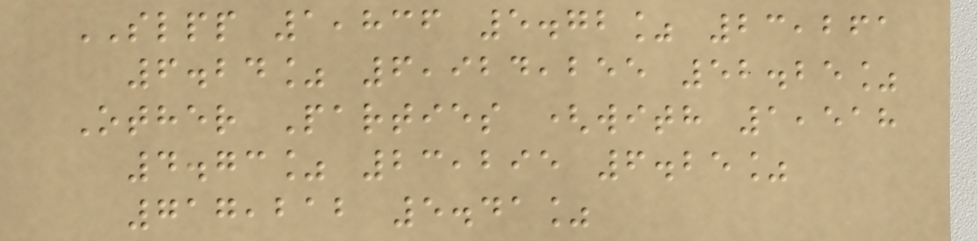SLPP 1,836 5.72% 23,261
6.24% 6,924,255 52.25%
Other Parties (with 1,518
4.73% 23,295 6.25%
717,212 5.41%
